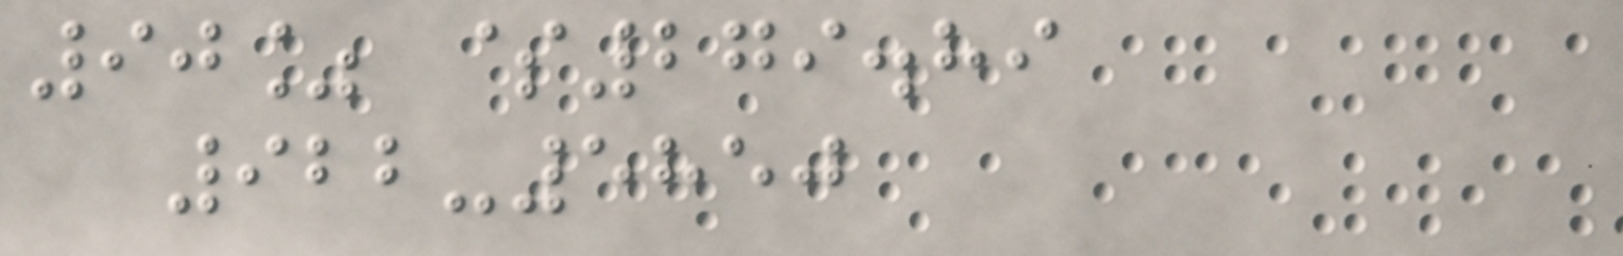90% $279.89
922-5850
